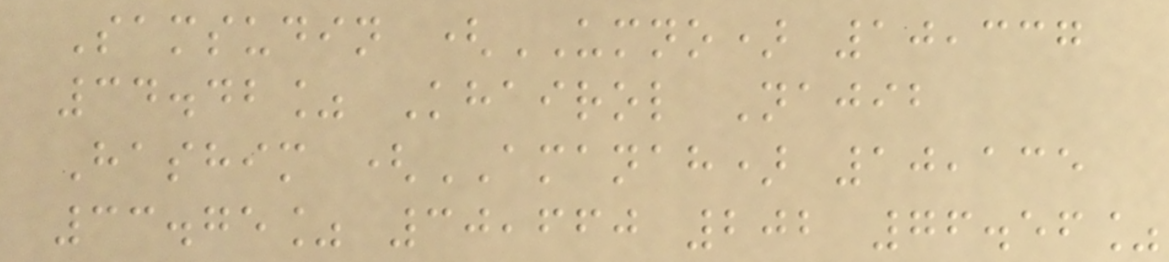Samsudin (UMNO) 10,337
34.42% Khairol Najib
Hashim (AMANAH) 10,135
33.75% 30,660 202 76.56%
